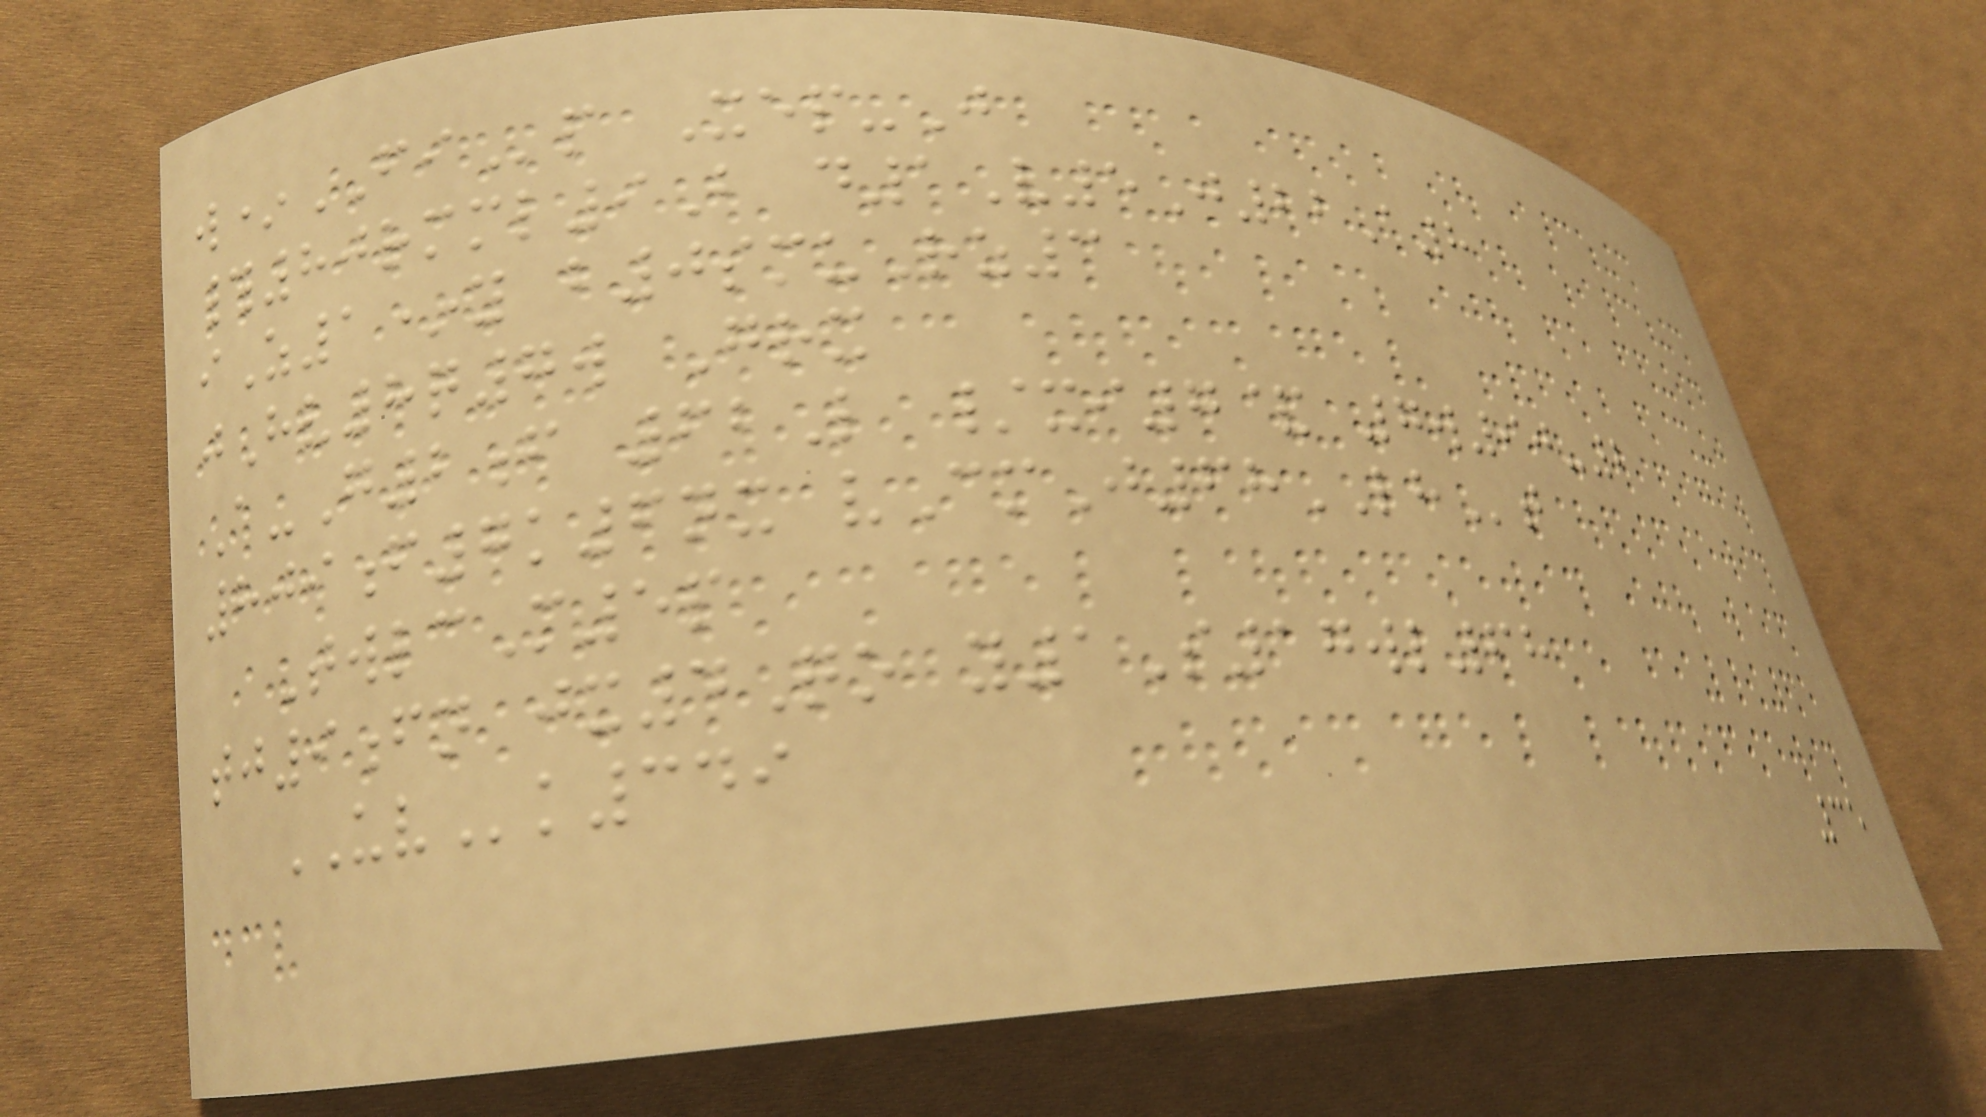w*FIp Xep-J
#80rmml9B d1V5J22A8
iZ1*y b0smuRz3
jHv8q7w Grx
A-G2f 62L /xi7& 7w90-2
809f7k6nx vCmJ68LHt
TwlcM5p
tj9fn jx4Qo y1S17wl68
UVk349
35
